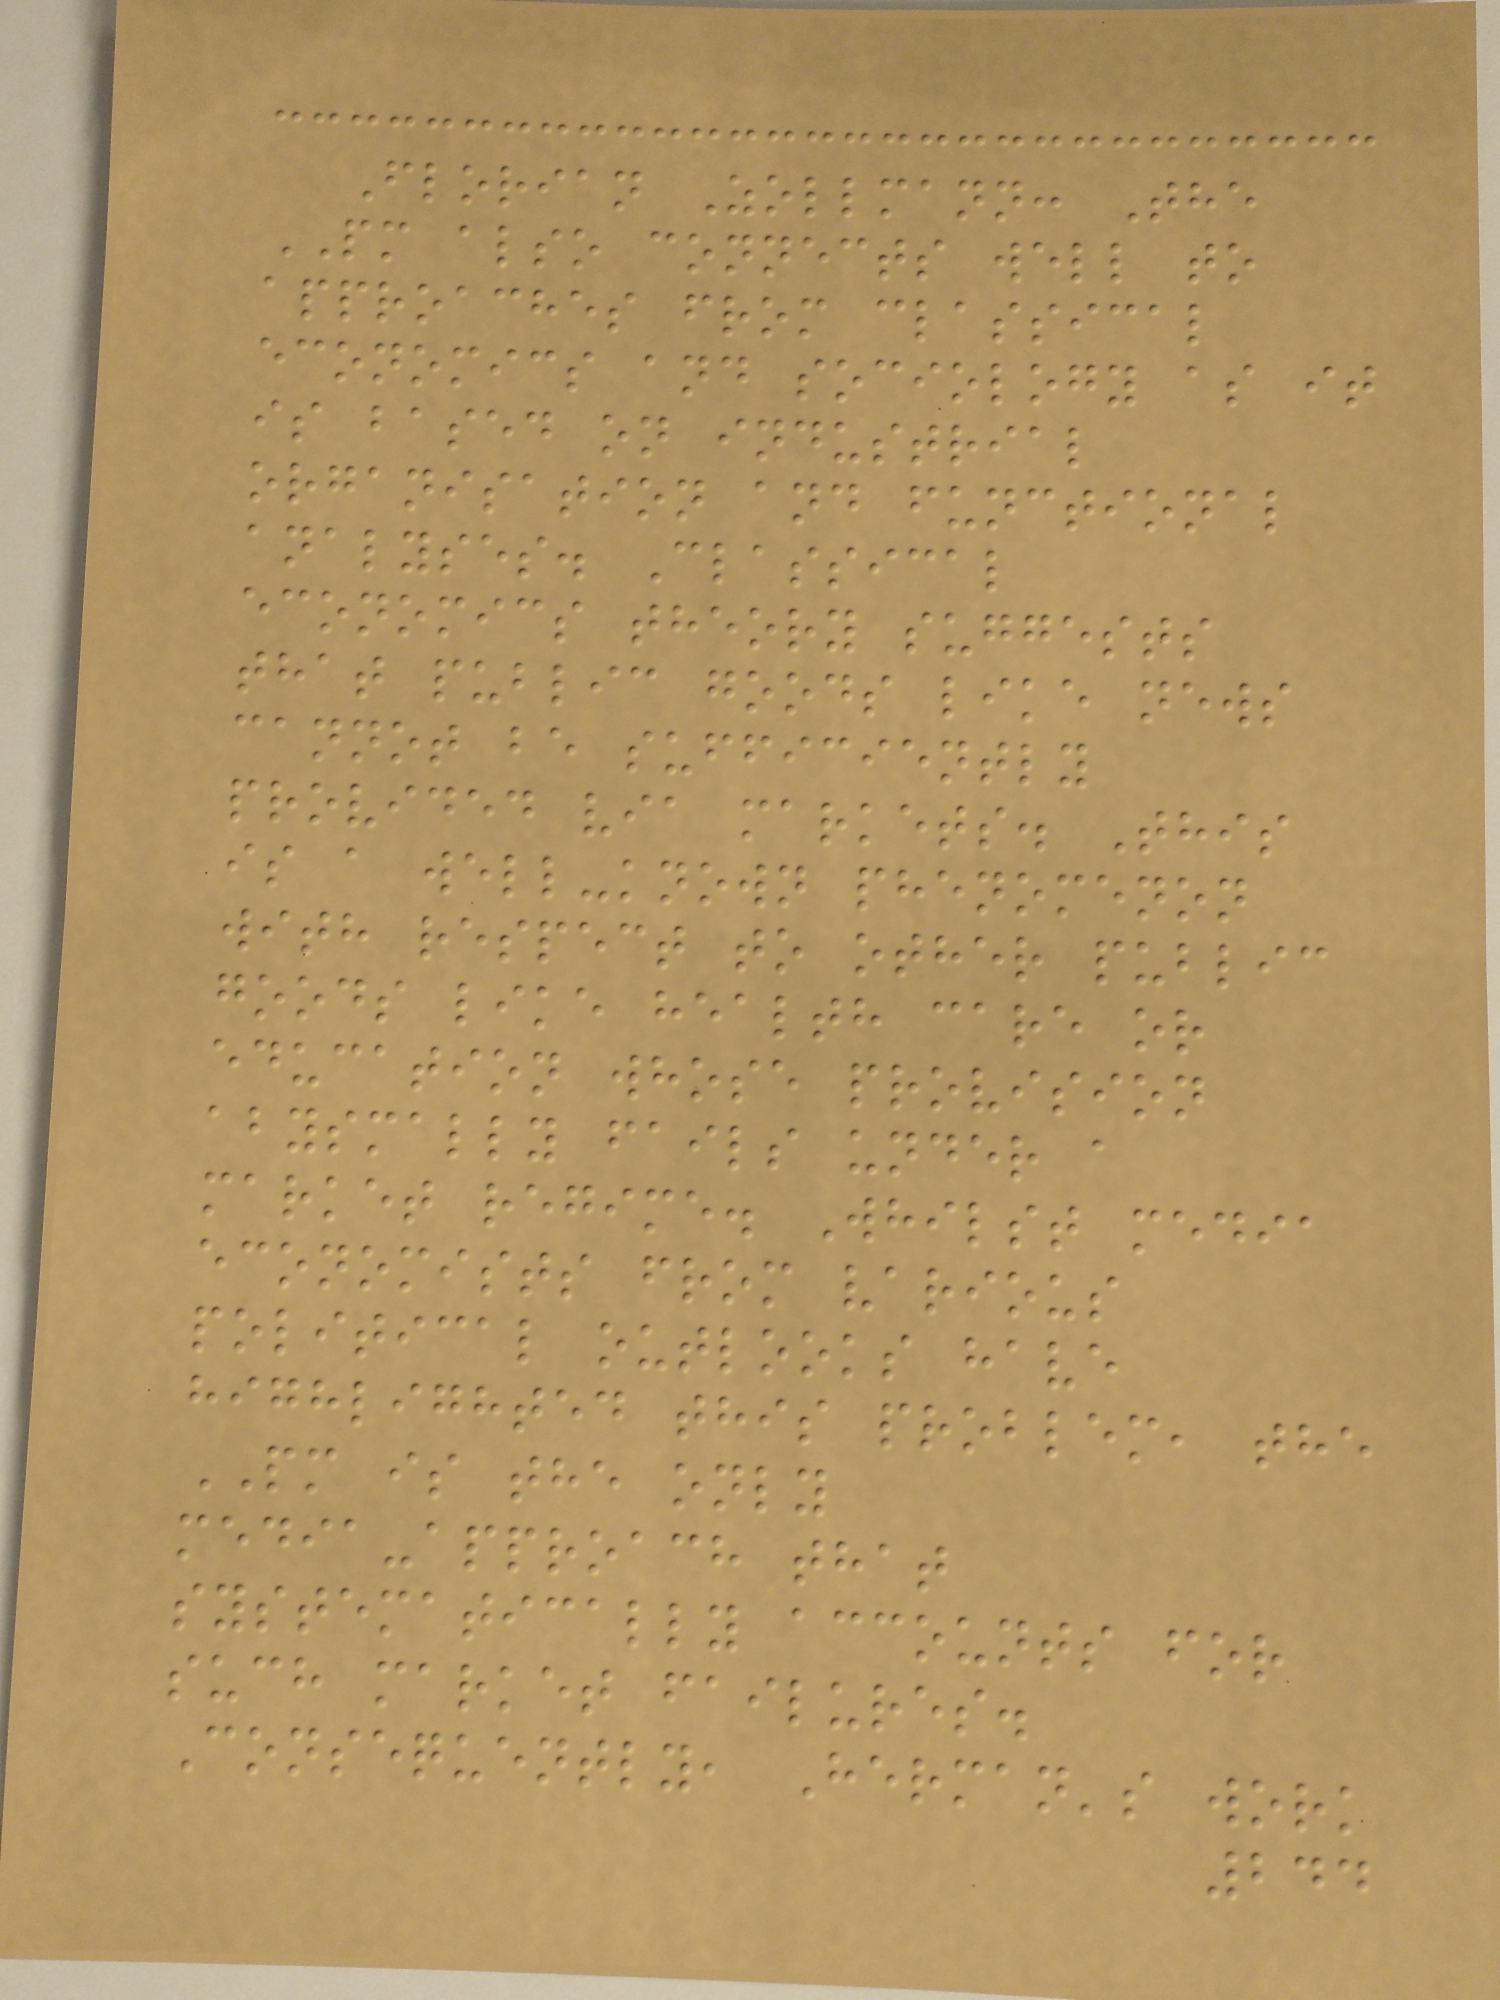Florian Zollmann: The
PM also connects well to
approaches from classical
economics and sociology as it
is based on industrial
organisation and functional
analyses. Classical
economics theory suggests
that public goods like news
cannot be sufficiently
provided via markets. This
is a well-known phenomenon
with respect to other public
goods like health care or
education whose provision
abysmally fails under a
market regime. Whilst media
economists from various
political outlooks have
highlighted this problem, the
PM is the only
media-approach that
systematically accounts for
such market failures.
Consequently, Herman's work
244
